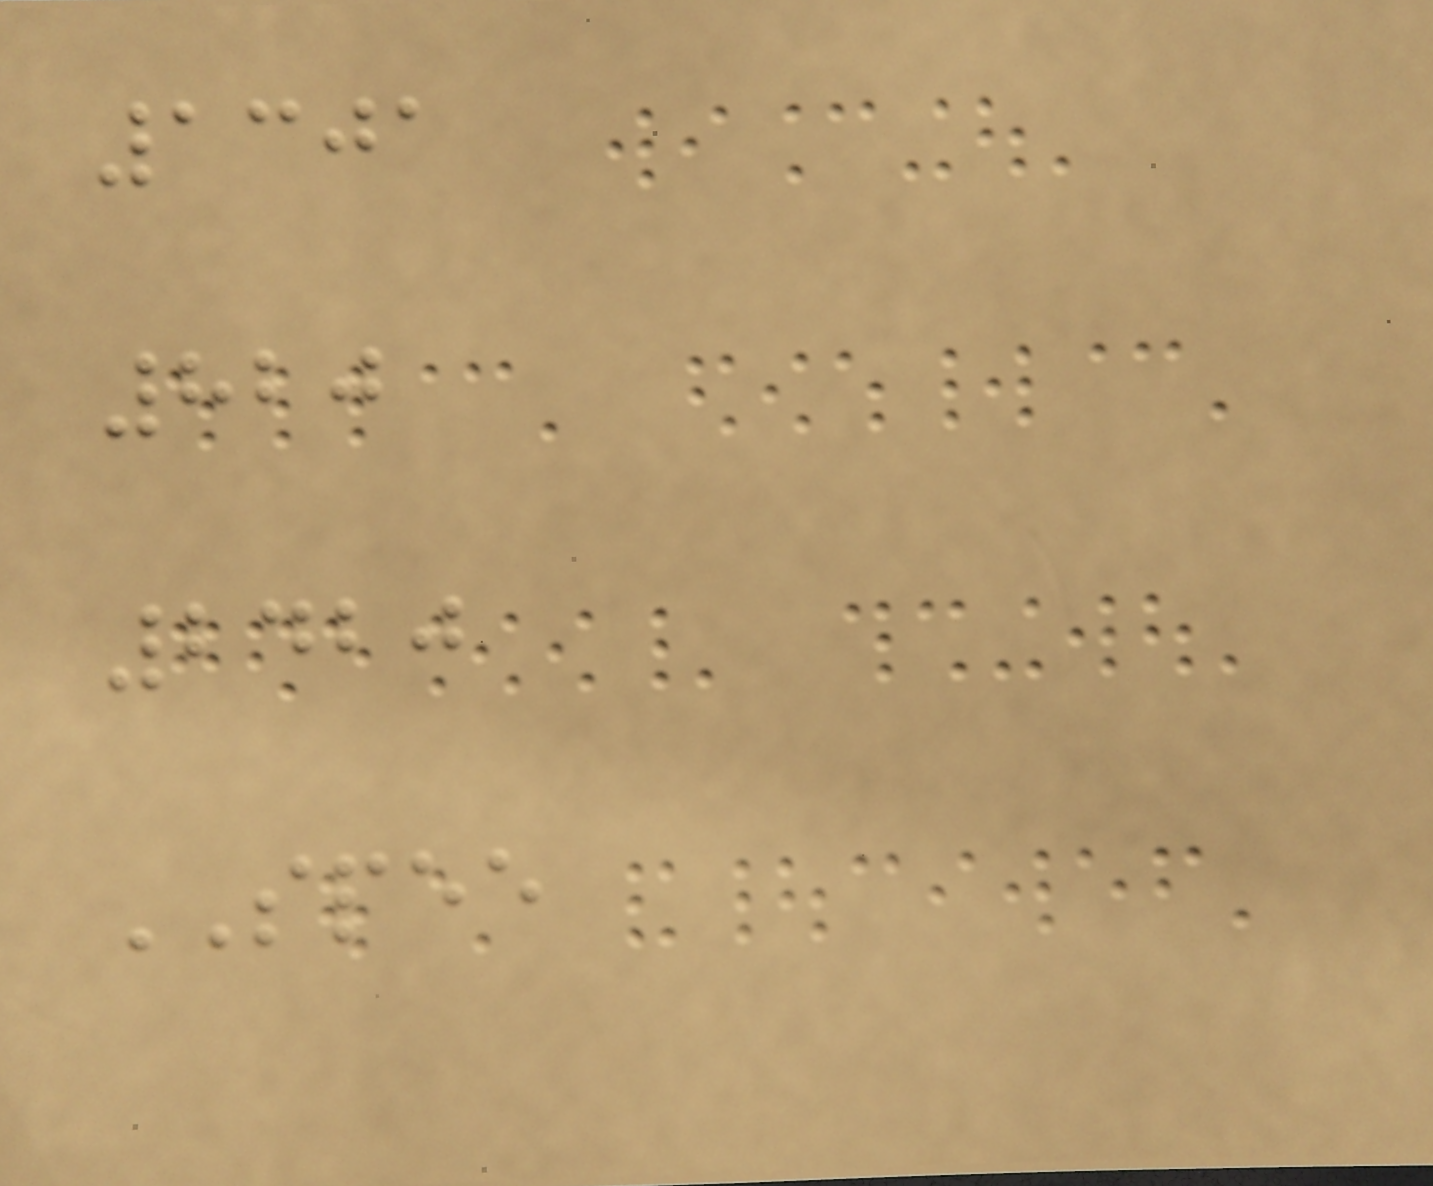1301
820
2420
SPEE
